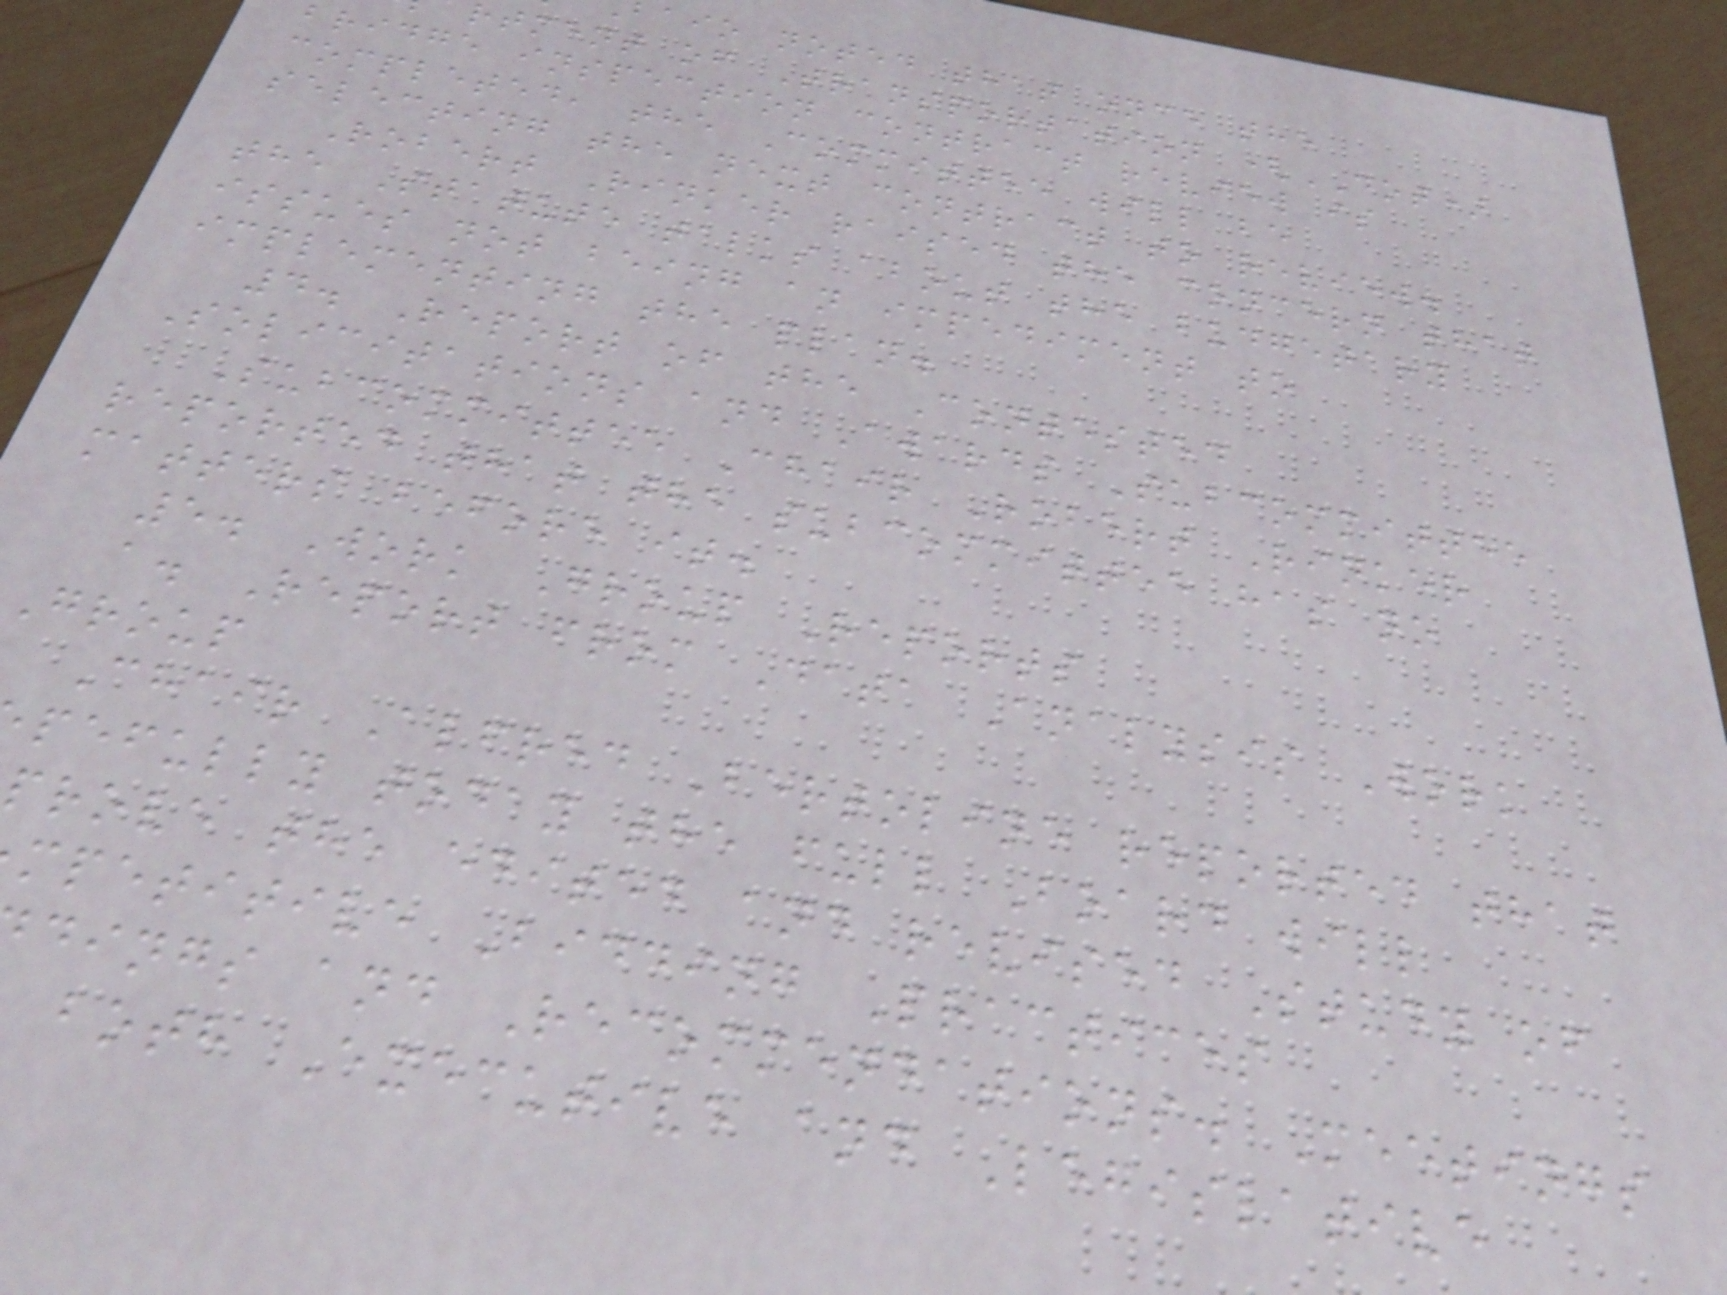aio noted that once the
rtment of Transportation (DOT)
bridge inspection contract review is
completed, the Committee will be
selecting the next contract to review.
Robert Rinker raised the concern that
the Statute talks about the budgetary
issues not being an impediment to
implementing the plan.
4. Report of the Contested
Solicitations and Awards Subcommittee
Subcommittee Chair Robert Rinker
reported that the subcommittee has no
matters before it.
5. Work Group Reports
a. Report from Data Analysis Work
Group
Chair Alfred Bertoline reported that
pefully today the full Board will
prove the edited and revised Study of
mpetitive Bidding Practices
dings and Recommendations. Meetings
both Executive and Legislative
